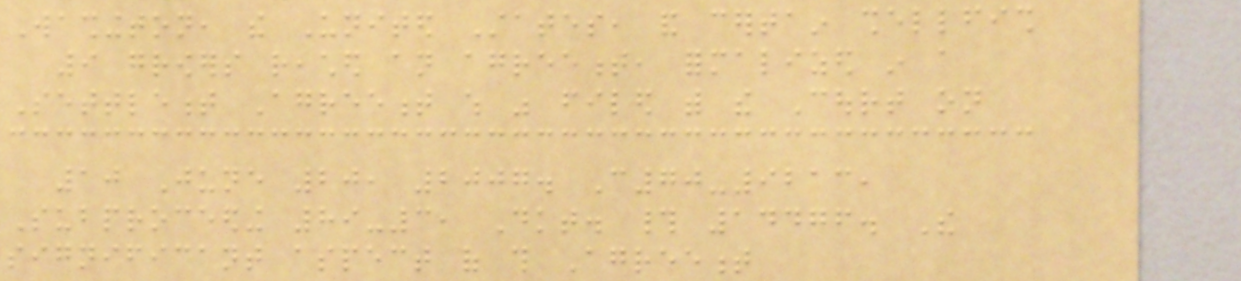Washington, the United States, and certain shellfish
9 growers reached an agreement, formalized in a
Settlement Agreement which was filed with the Court on
10 June 20, 2007. C70-9213,
Subproceeding 89-3, Dkt. # 14476. The
significant aspect of this Agreement
